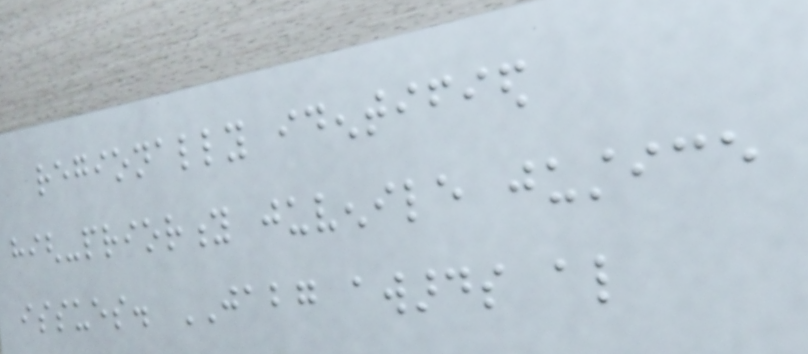regionally identified
high-priority juvenile justice
issues. JABG awards also
